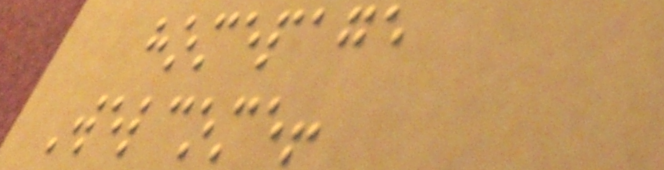homepage
Welcome!
